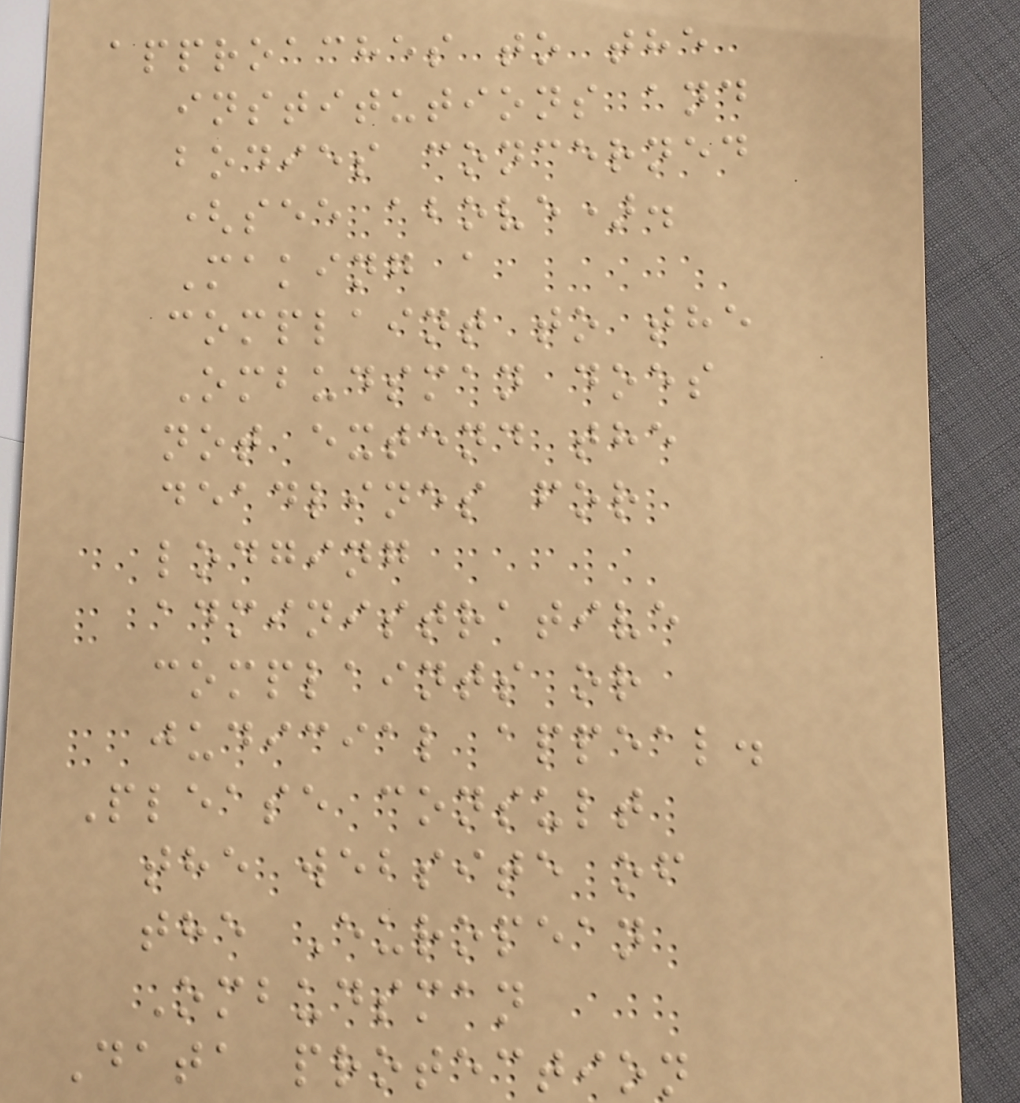approaches to the
institutions and
bodies concerned
(see above).
Making a
complaint to the
Ombudsman does
not extend the
deadlines for
lodging
administrative
complaints or
judicial appeal.
Please consult
the website of
the European
Ombudsman
Data protection
